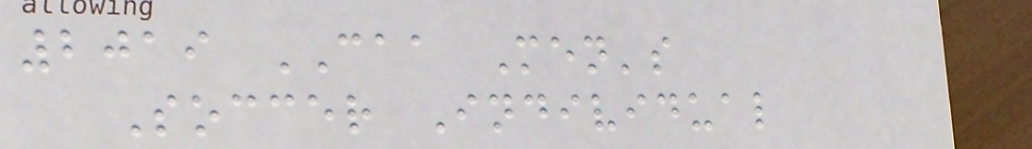2019 CAA Men's
Soccer Individual
